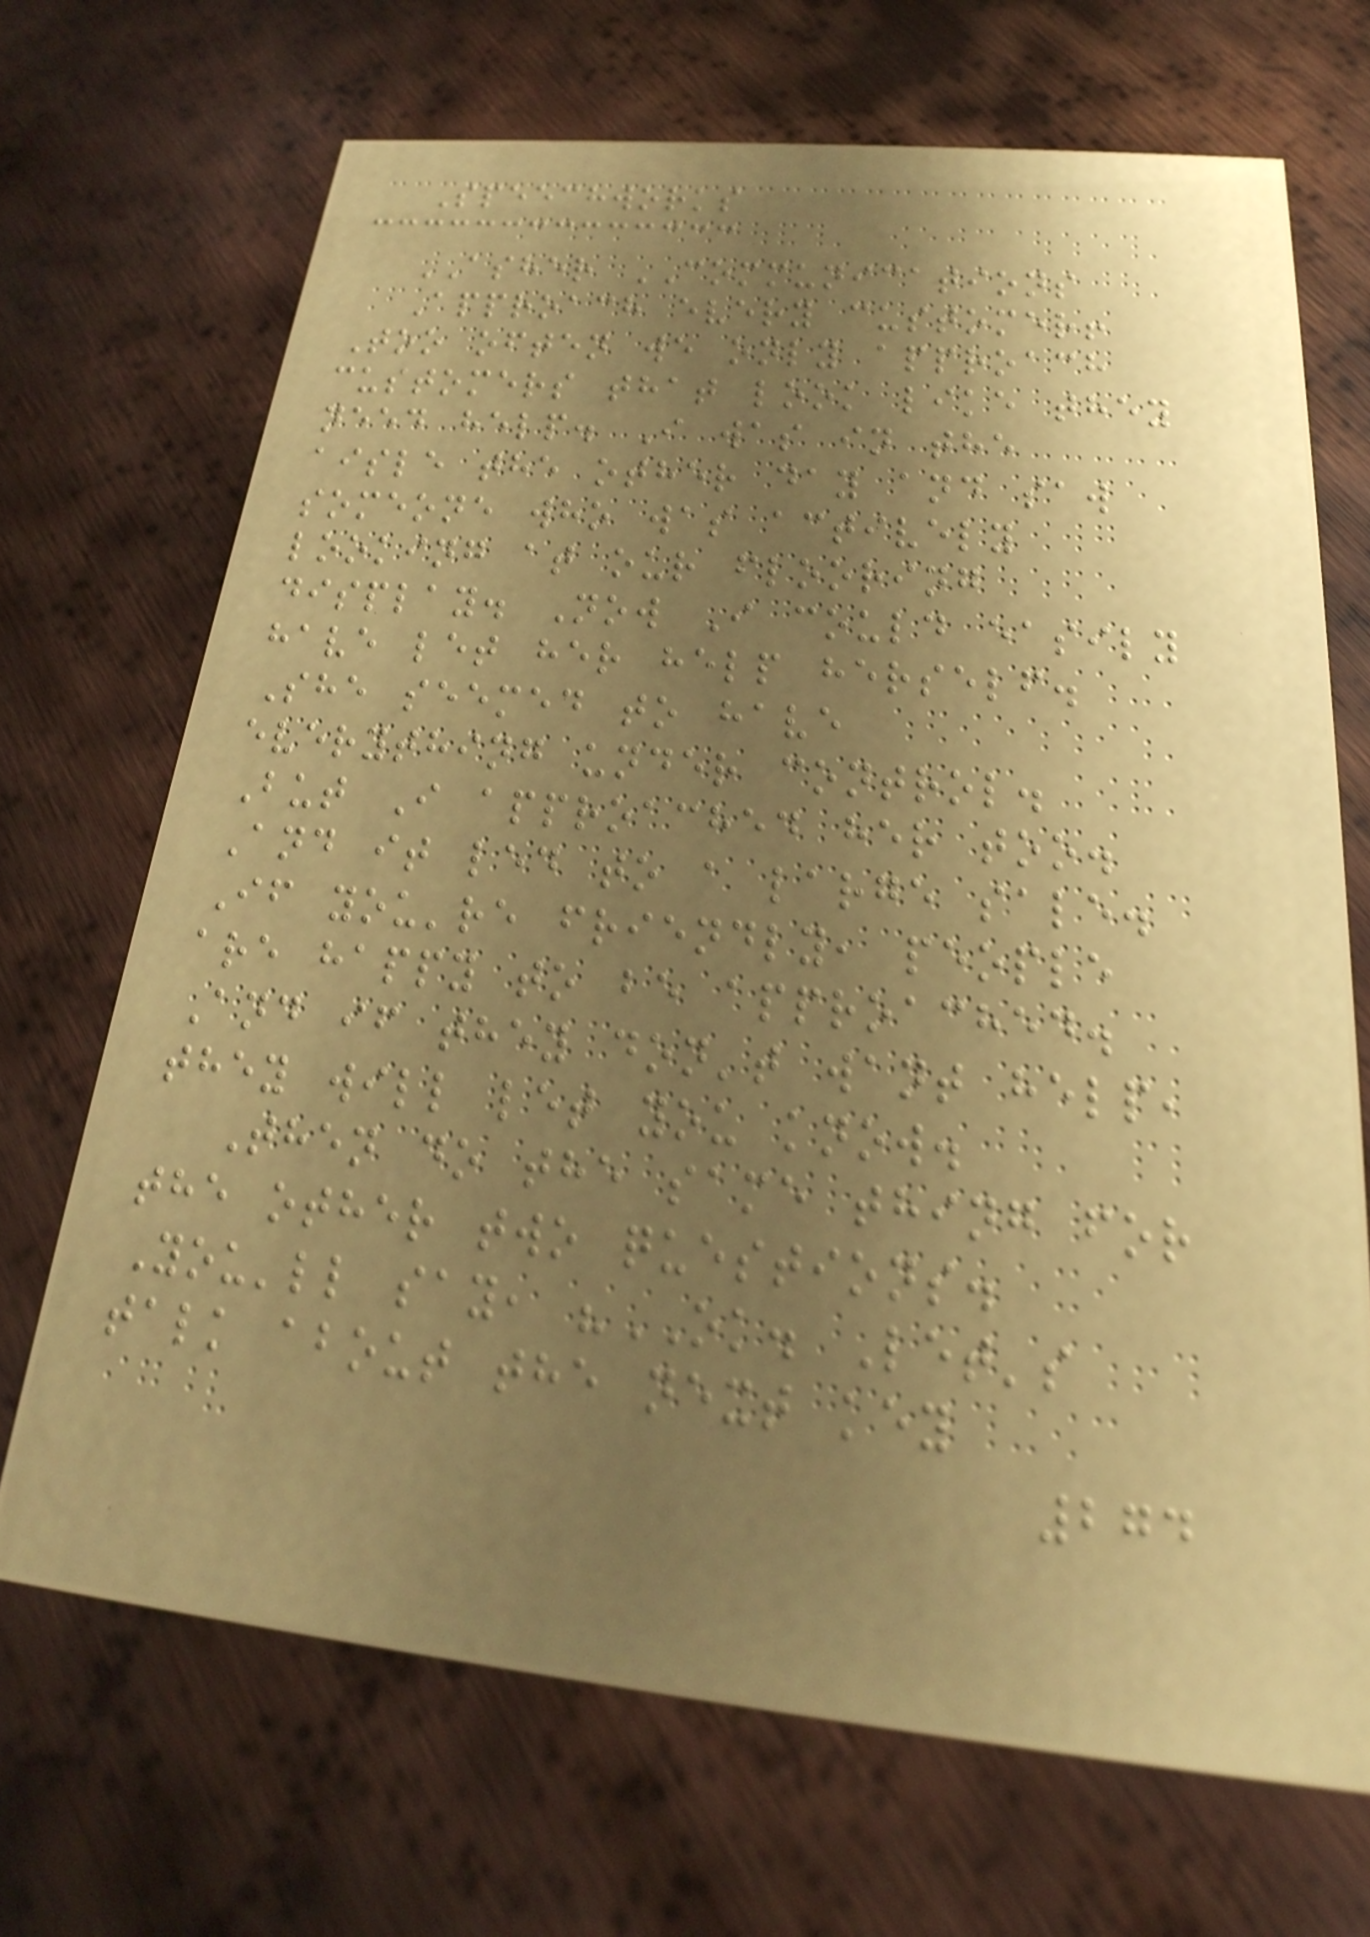Speechworks
ASHER COMMUNICATIONS
Approach every customer!
Too often we only approach
customers that look like they
need help. I was in the
aisle the other day and saw
someone who was actively
looking at our flooring
display. Now I could easily
have let her help herself.
She seemed to have
everything under control.
But I approached her too.
And it led to a large sale.
If you're friendly, people
are happy to be approached.
And if they don't want help,
they will let you know.
Then do the same thing for
the other two questions.
You'll say, "OK. Let's
talk about the next key
274
